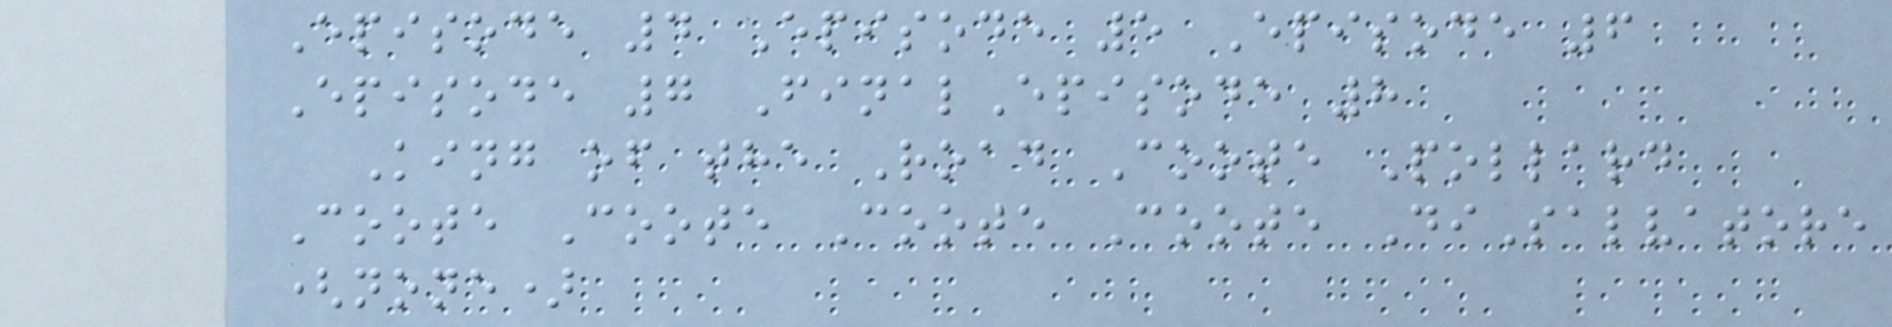Episode 4 Episode 5 Episode 6
Episode 7 FinalEpisode 8
King of the Road Coote Pollard
Coote Coote Coote Coote DiSalvatore
(none)
